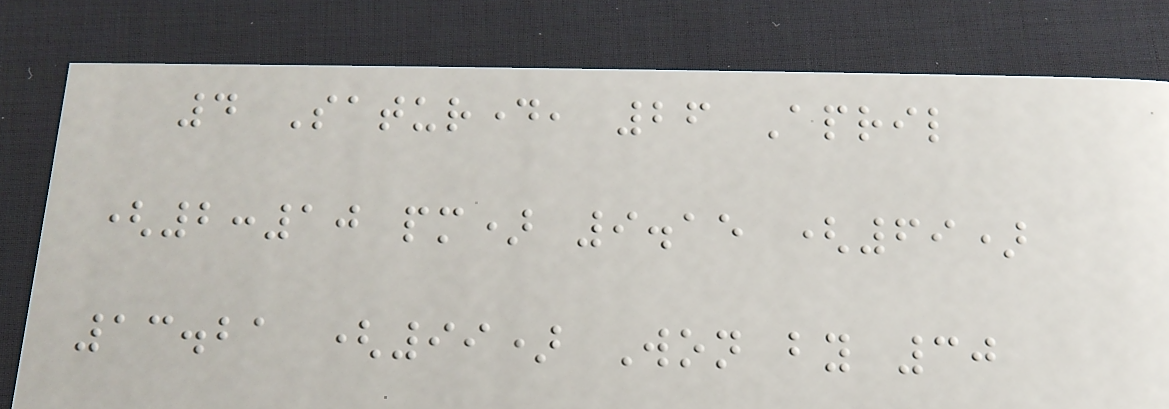4 Saturday, 26 April
(2:10 pm) 9.15 (69)
13.21 (99) Won by 30
